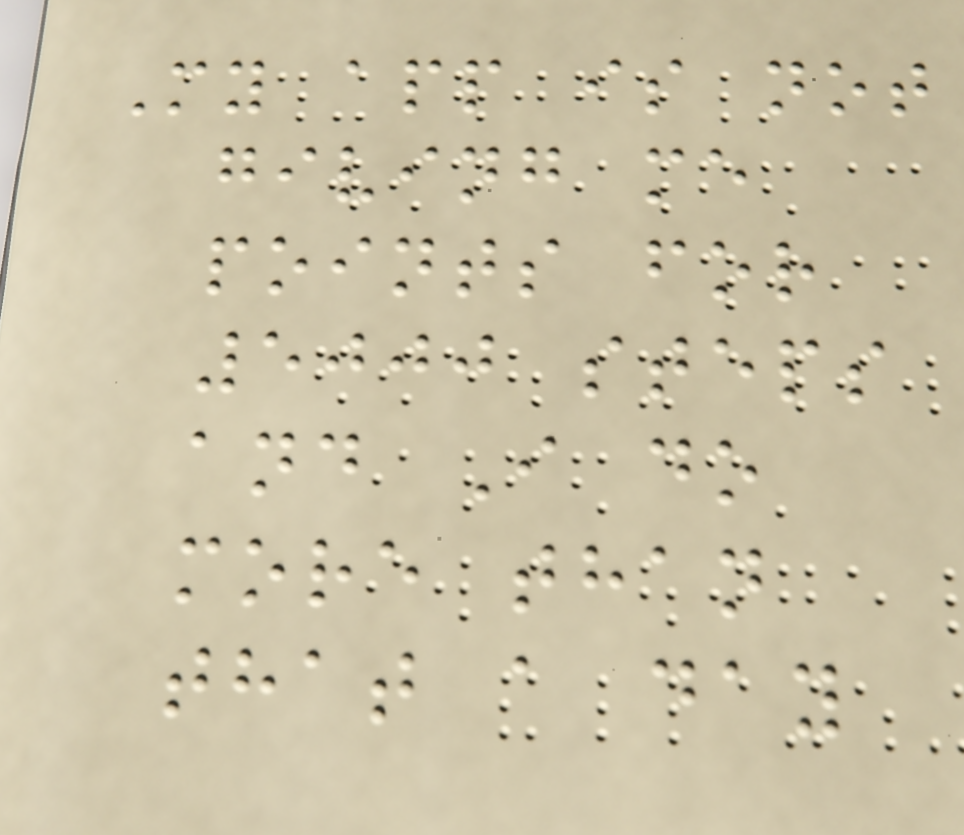My app is not
giving me
points for
5000 steps
and I do
more than
that a day
